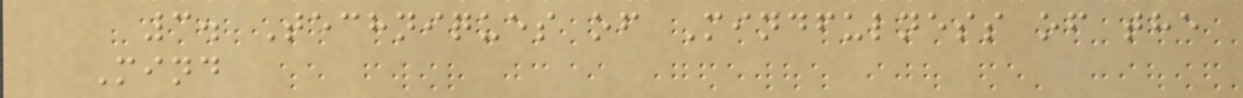3. Techniques of Mindfulness of the
Mind
